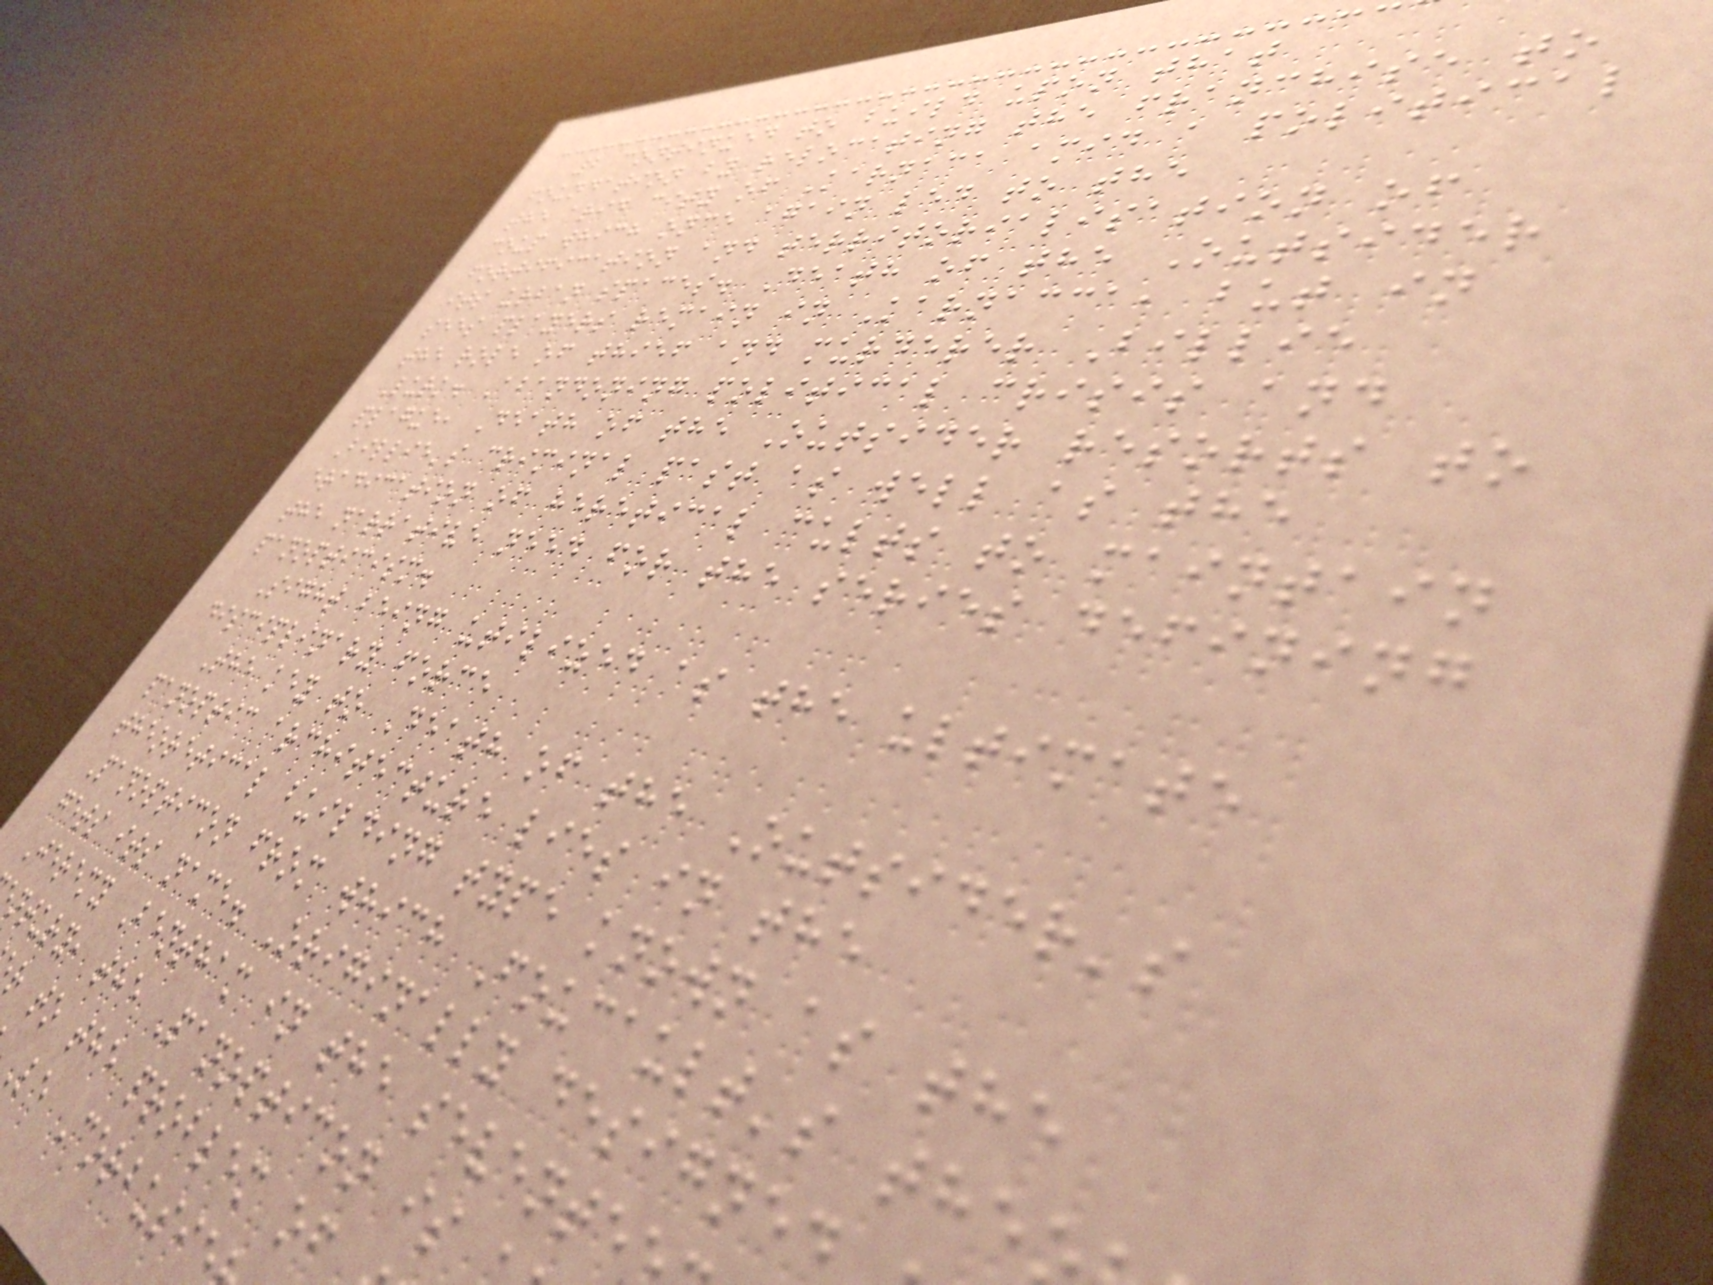2 continued to build upon that
foundation by relocating the franchise to
the arid city of Karnaca amid a political
coup which once again led to the
fortification and territorialisation of
its urban spaces. Death of the Outsider
sees players remain in Karnacca, but in
the role of thief and murderer Billie
Lurk. Abandoning political crisis and
plague, Death of the Outsider resorts to
Billie's criminal past as well as the
eradication of heretical cults to maintain
the narrative need for the series defining
panopticism.
Sight being utilized as the ultimate
disciplinary force
The key to Death of the Outsider's
panoptic architecture lies in the
theoretical building type known as the
Panopticon from which Foucault's the
gets its name. Originally designed
Jeremy Bentham in the sevente
ntury, the Panopticon is
r to the problem of
Le Corbusie
